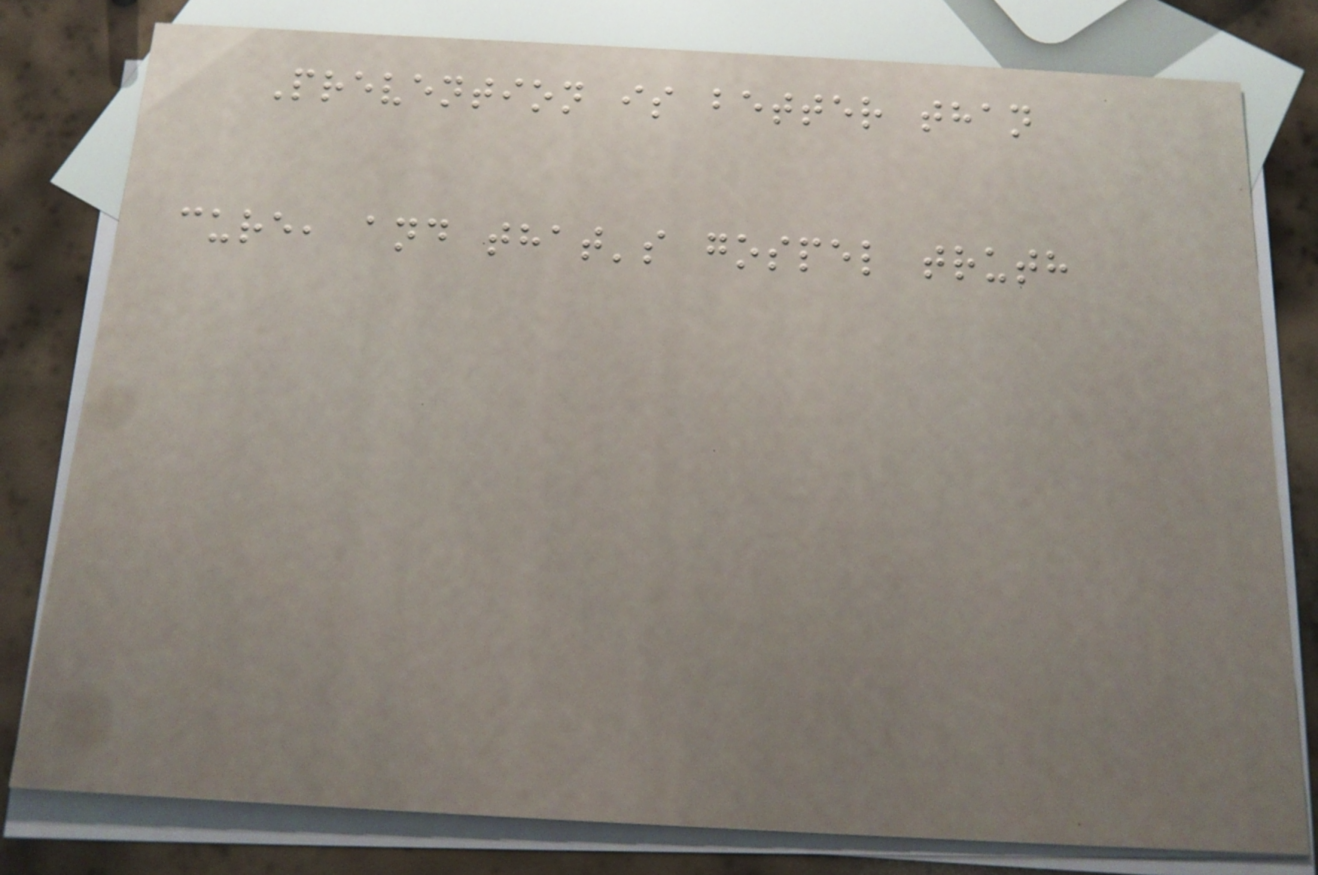Prevention is better than
cure, and that's gospel truth
